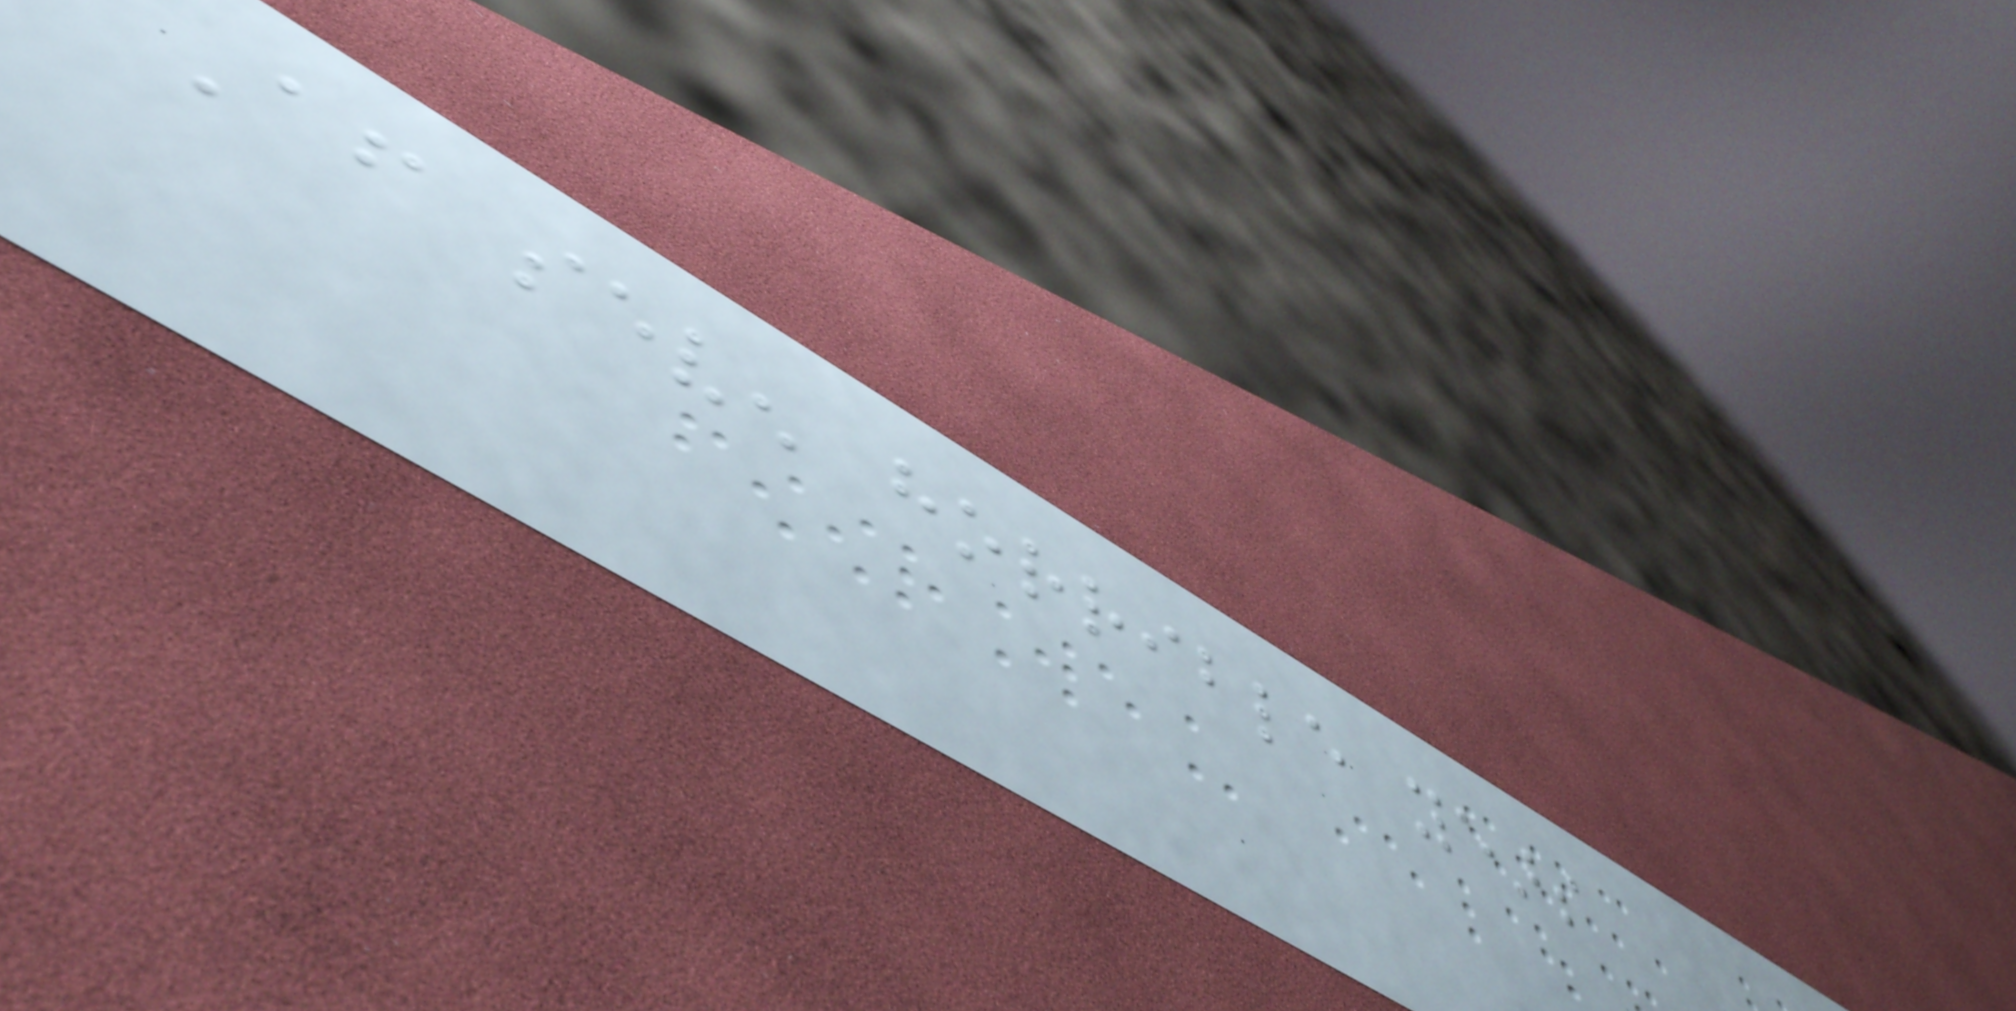After seven horrible years
